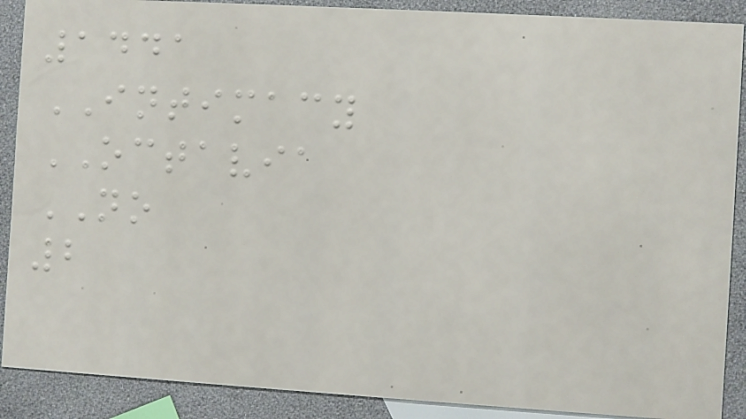1441
INTIMACY
OCTAVIA
NO
2
